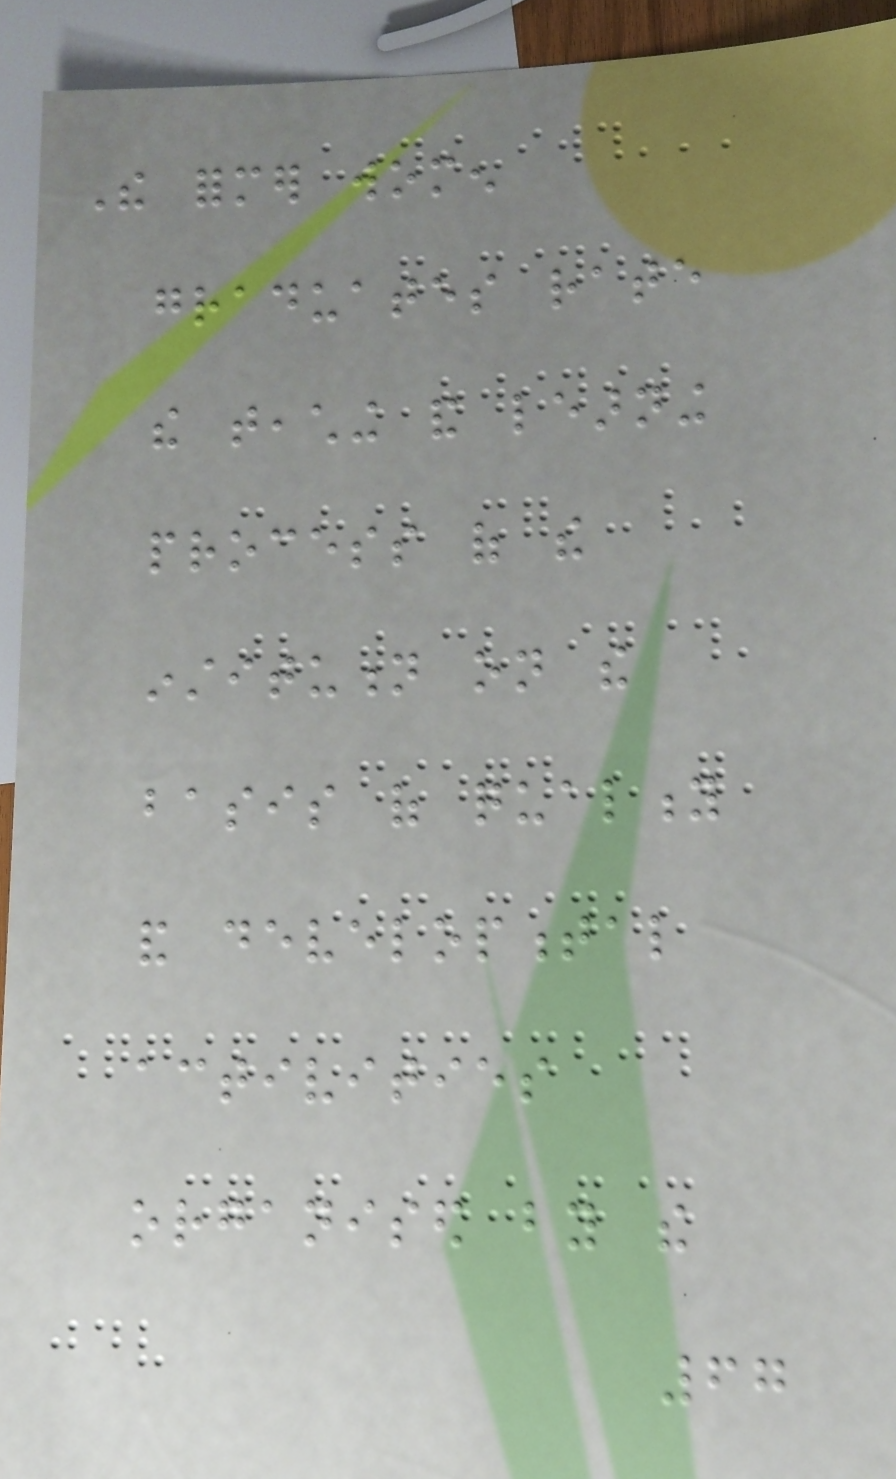The former women
graduates rate
the teaching and learning
process of the
institution on the
basis of quality
and developmental
activities
organised by the
67
